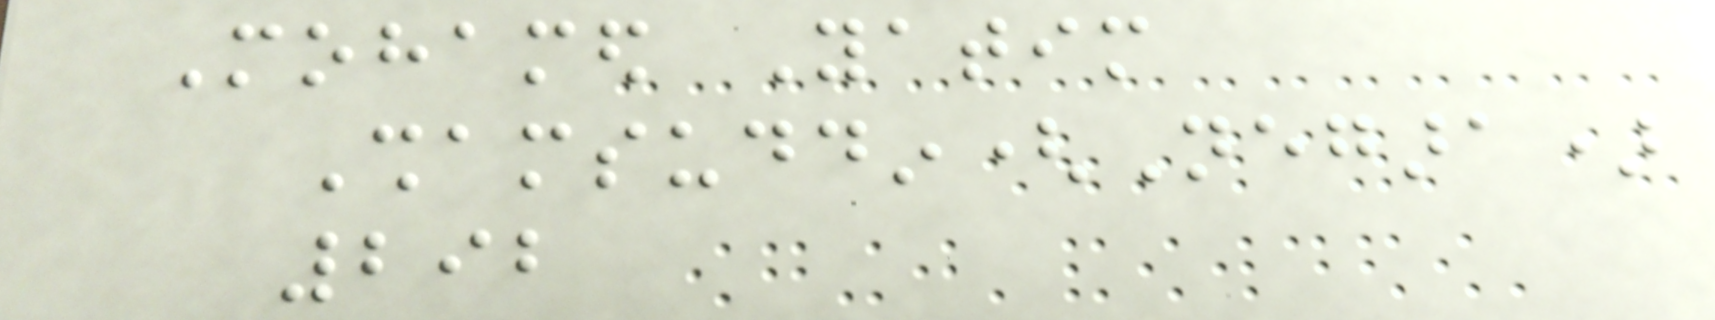Mohamed Yatim
Shamsuddin(Negara)
292
